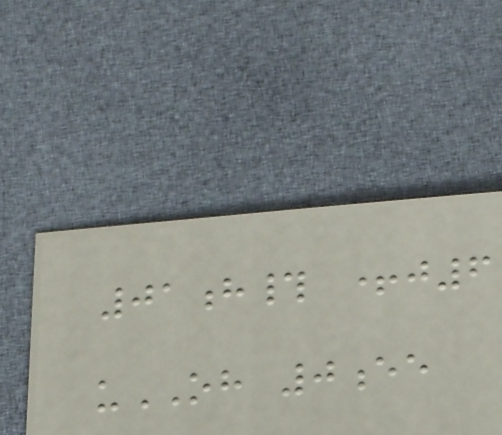01h# +j6
uOH 0ee
